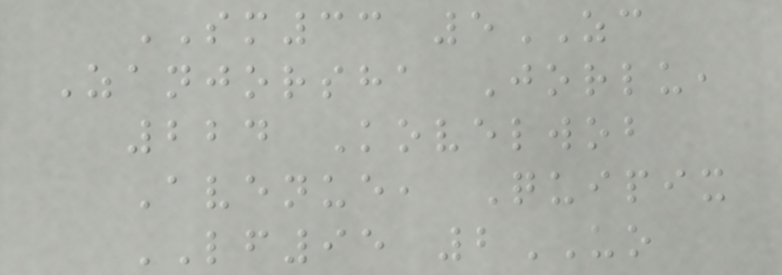SM33 5ZC
Zanjorsha Jorlu,
224 Kovelwob
Avenue, Quipix
LF95 2UO
